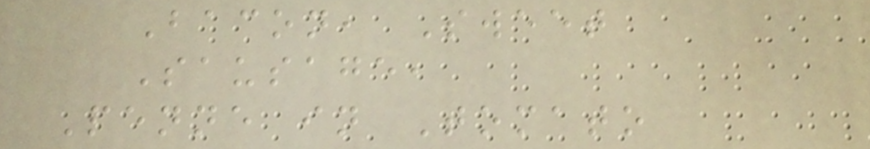Bacon, Sweet
Sausage,
Penne in Tomato
